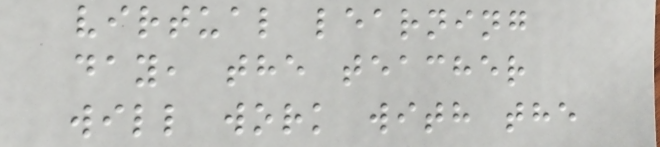virtual learning
day, the teacher
will work with the
